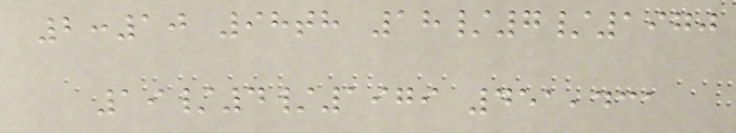2:10 98th 18/7/1970
19/4/1979 451,431
